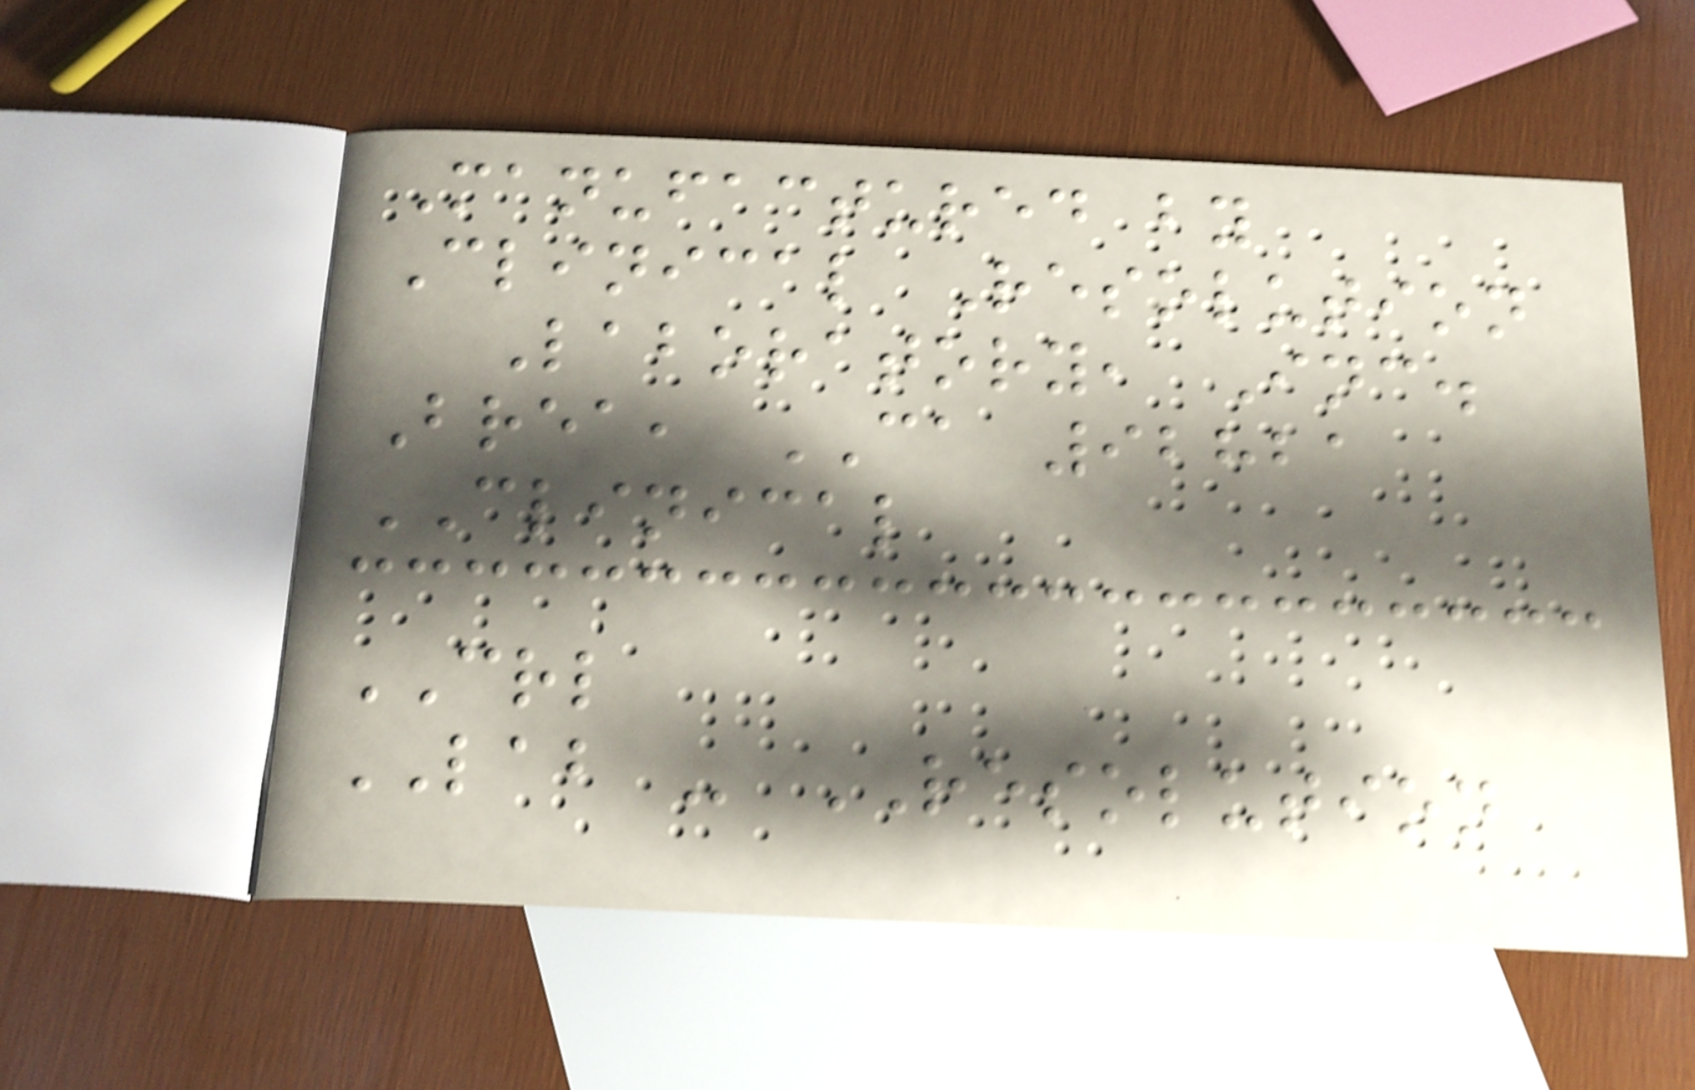Manufactured by
Clinical Resolution
Laboratory, Inc.
Brea, CA 92821
CLINICAL
CRL
LAB - RESOLUTION
